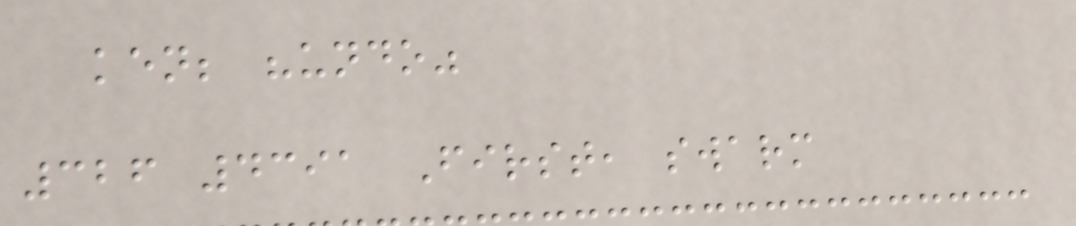ken; "undo"
326 4391 First, swarm
